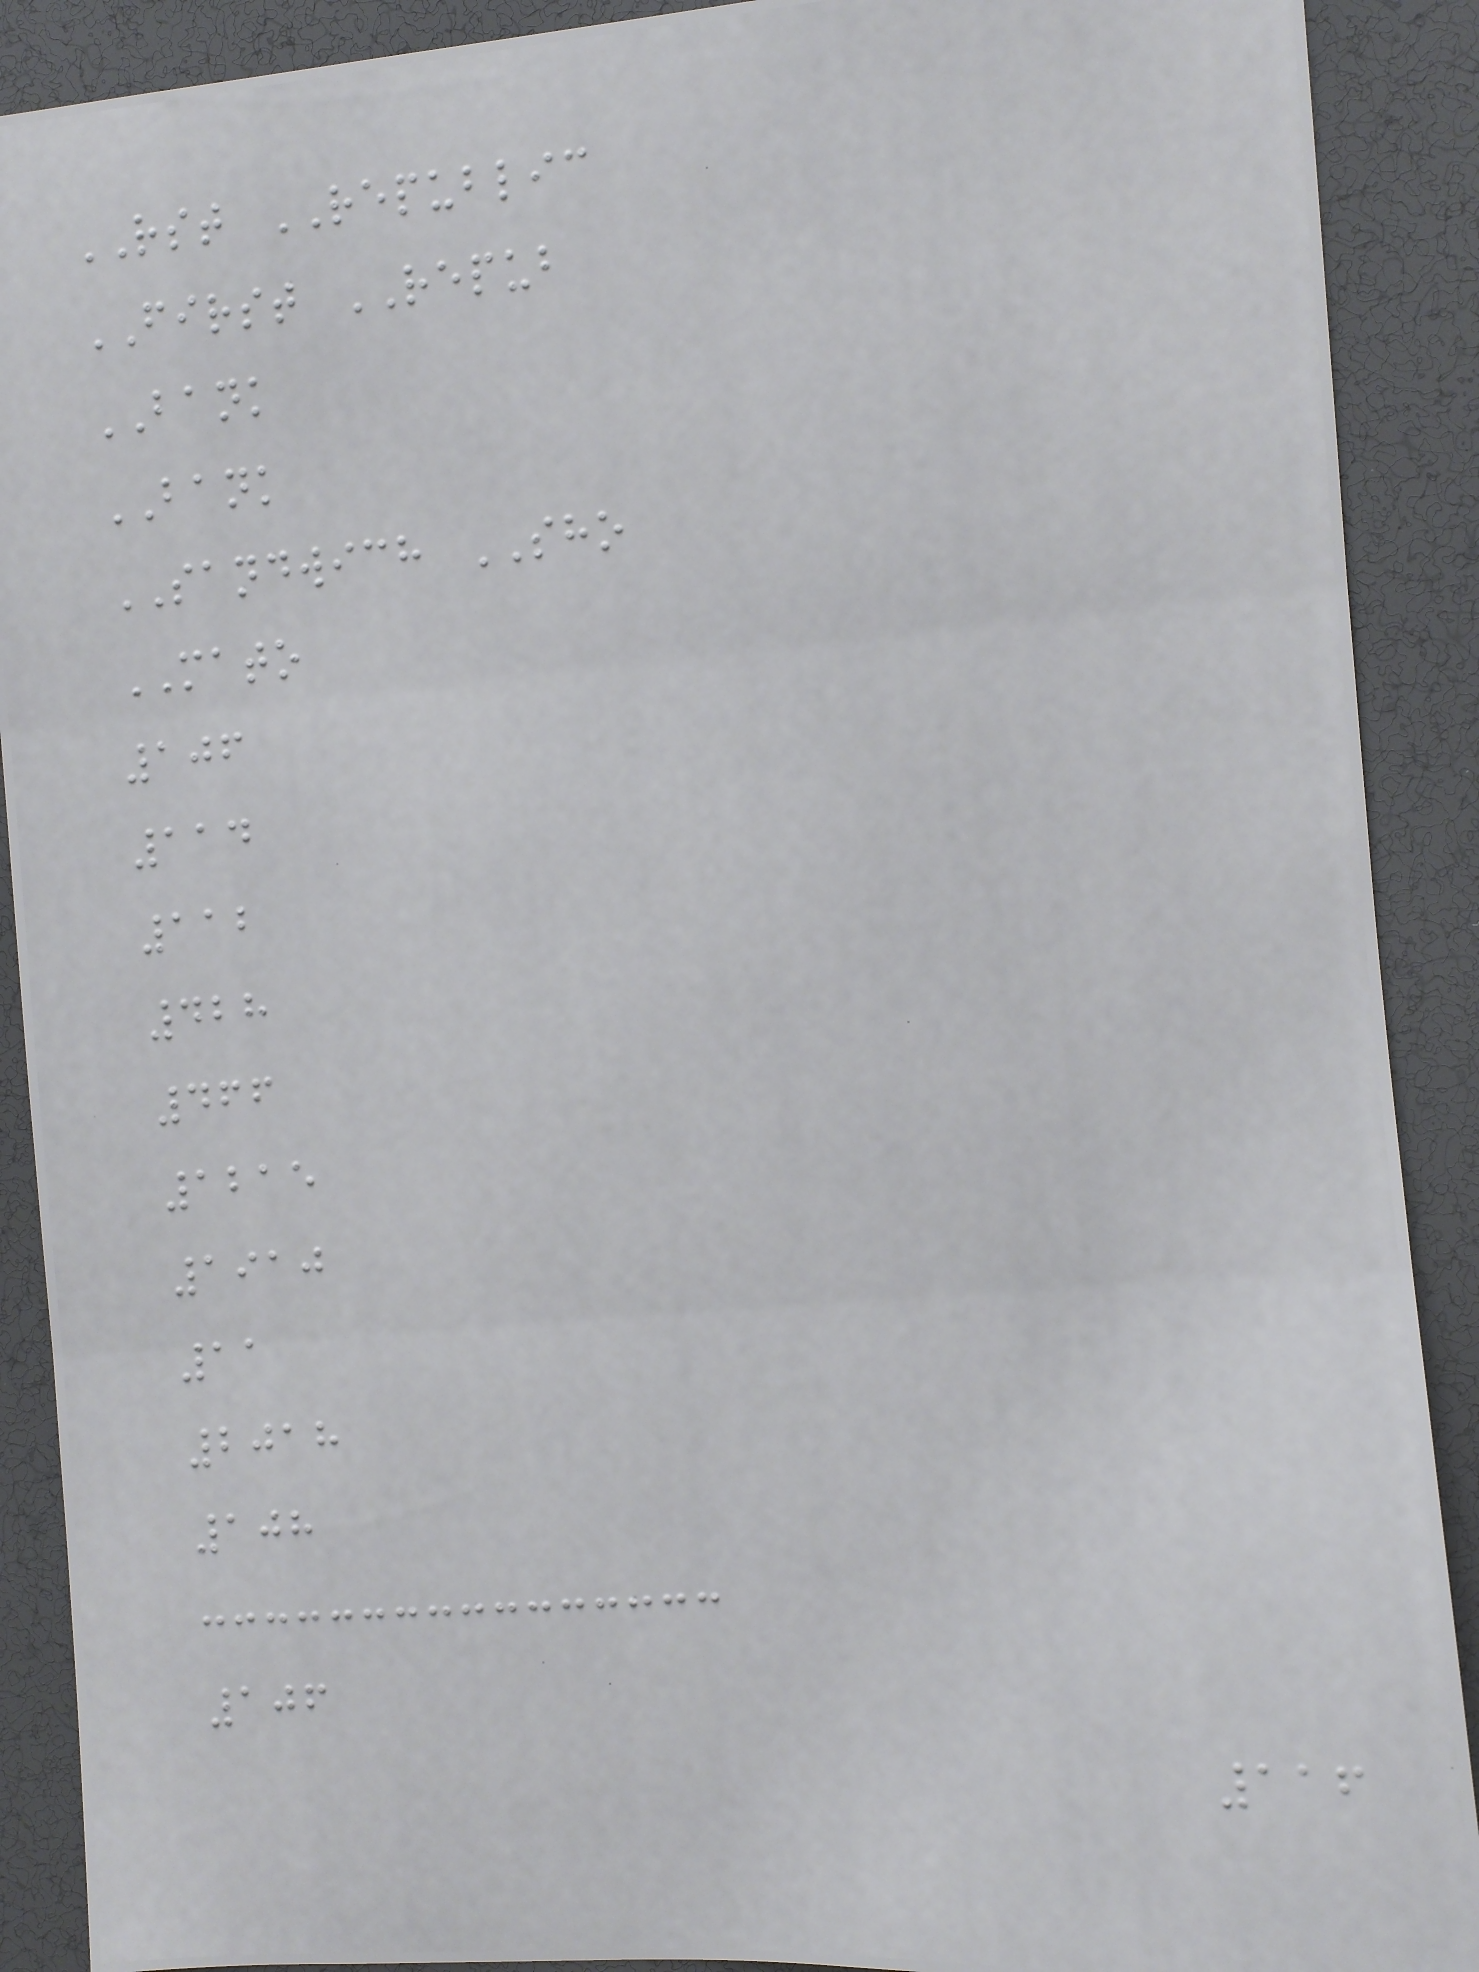RST REPUBLIC
FIRST REPUB
BANK
BANK
SANDWICH SHO
MATO
106
114
112
428
466
1215
1910
11
2018
108
106
116
